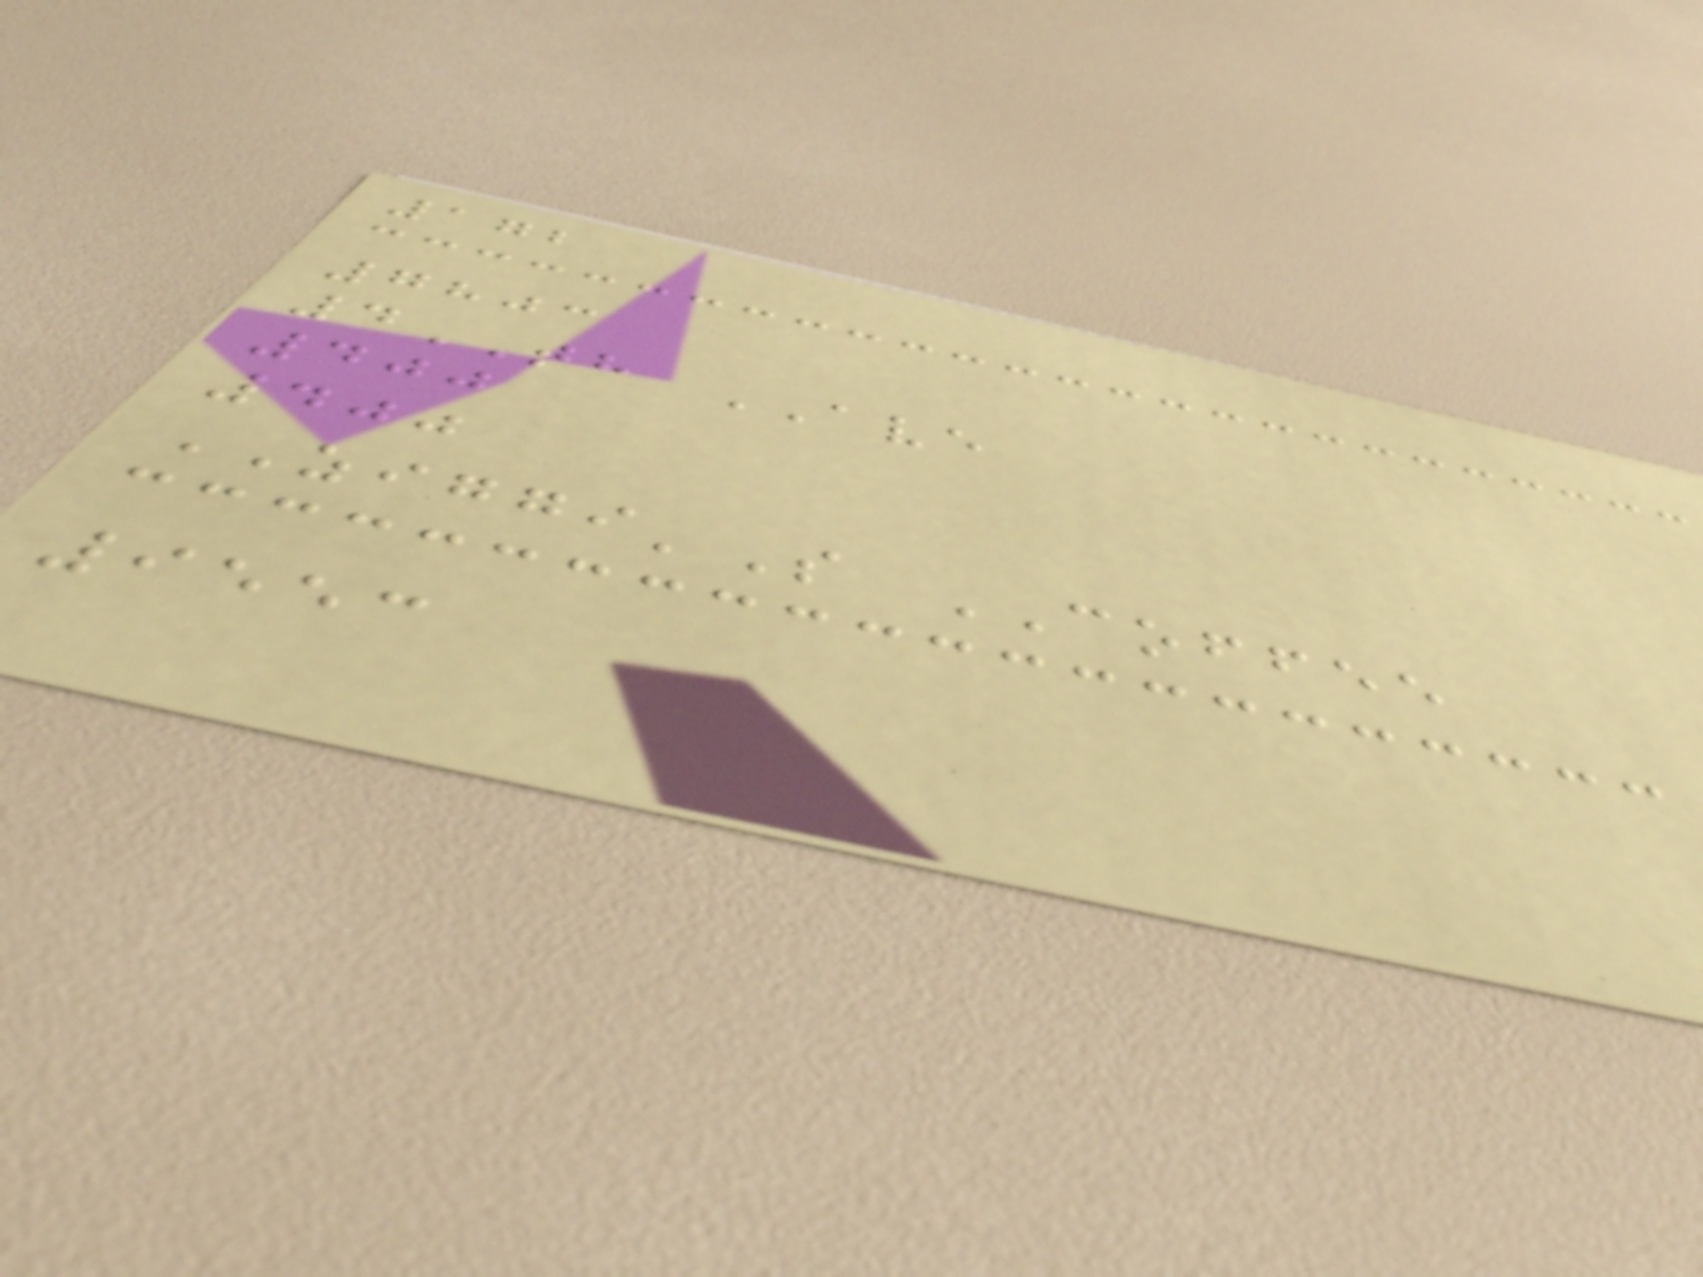172
7803
4TH AVE
400
400
ZIGGI'S COFFEE
9553
